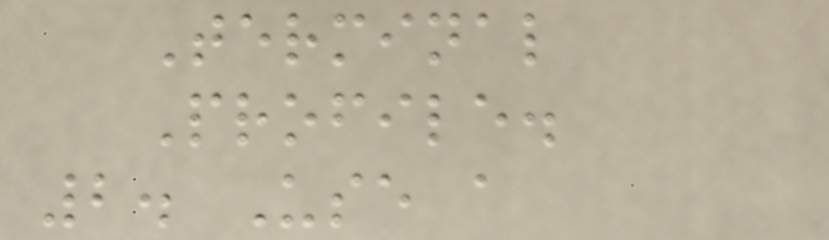Terminal
Profile.
2. Use a
